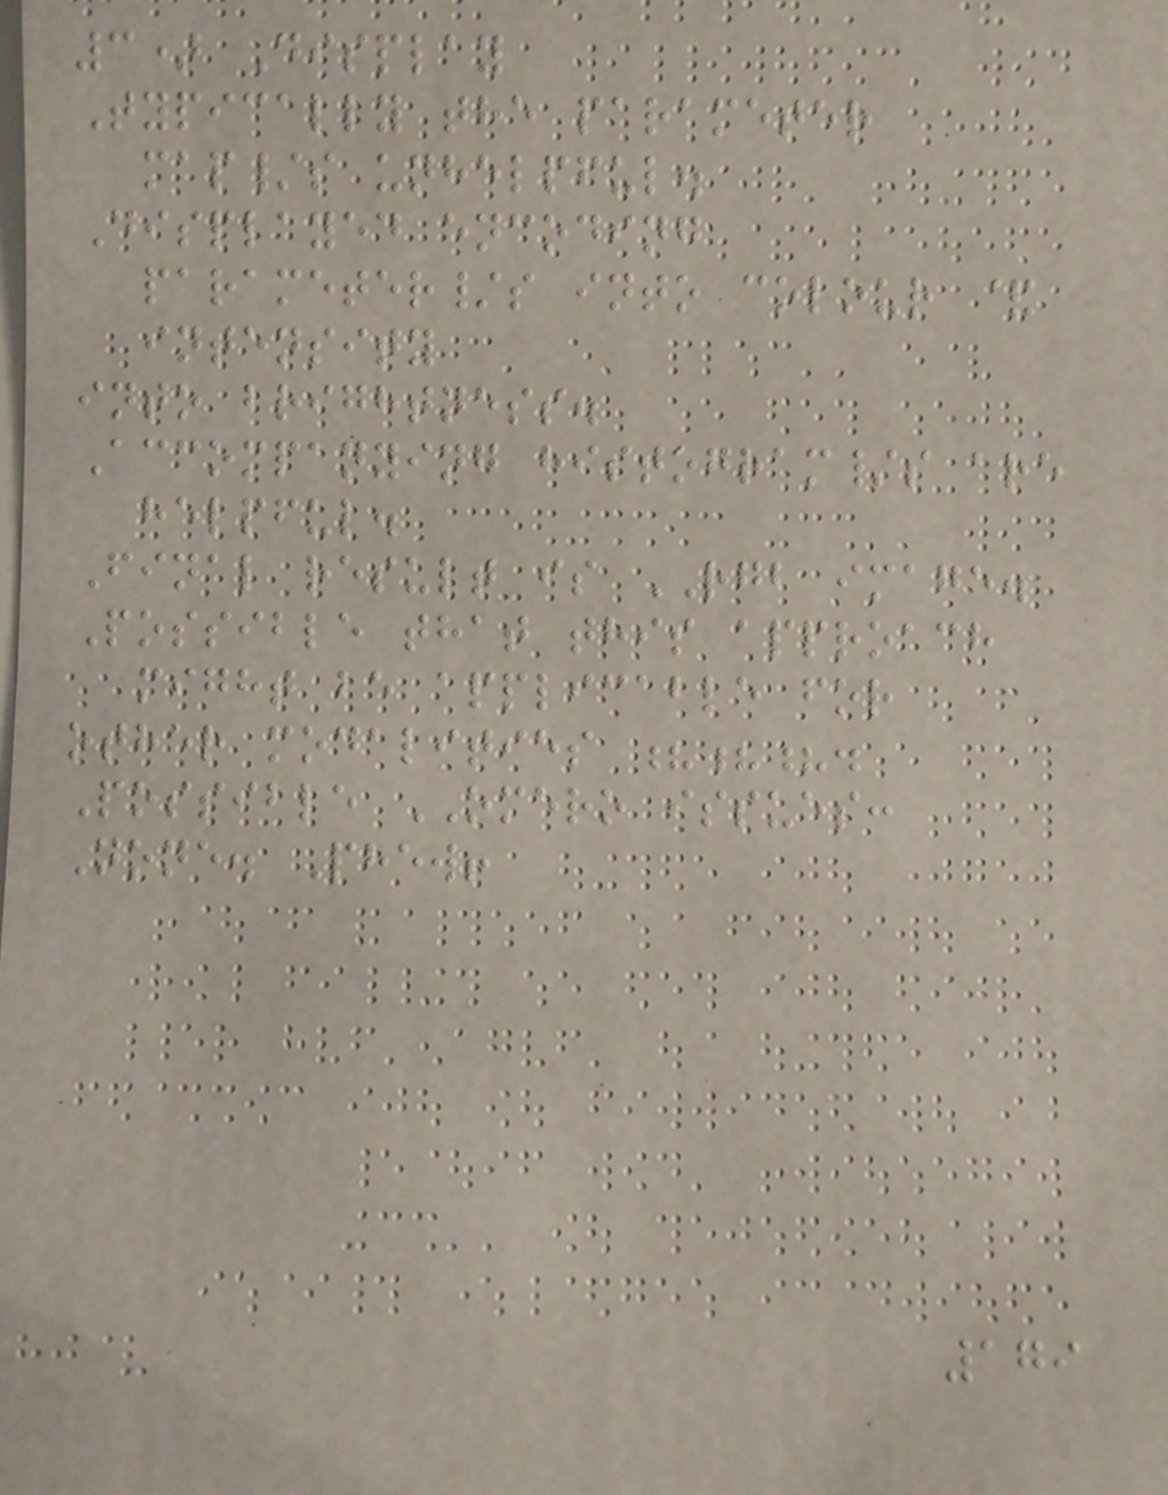3) Display
Typically the parameter
map/s unhelpful.
Displayed encoding
parameter/s into colour &
intensity
into brightness.
Accompanying histogram/s are
helpful.
Final result is RGB image.
Possible that this approach
might be applicable for
other modalities ???.
Possible OMERO issues:
None. Phew!
179
